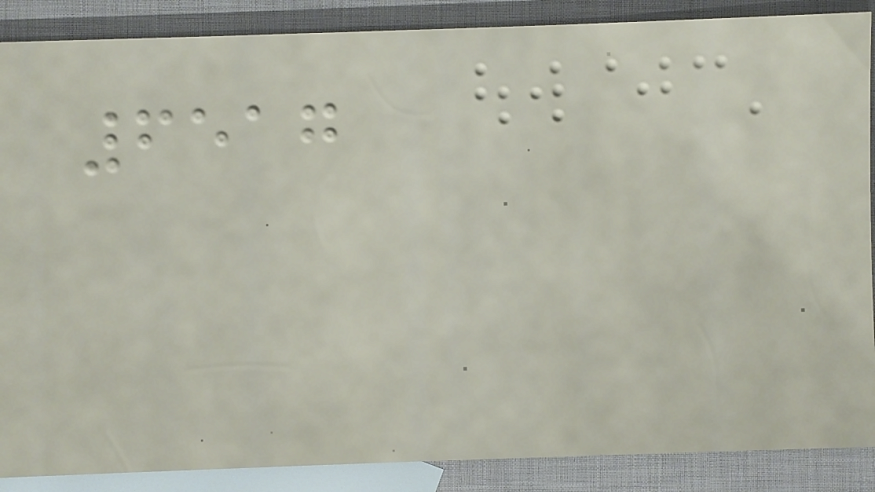6517
